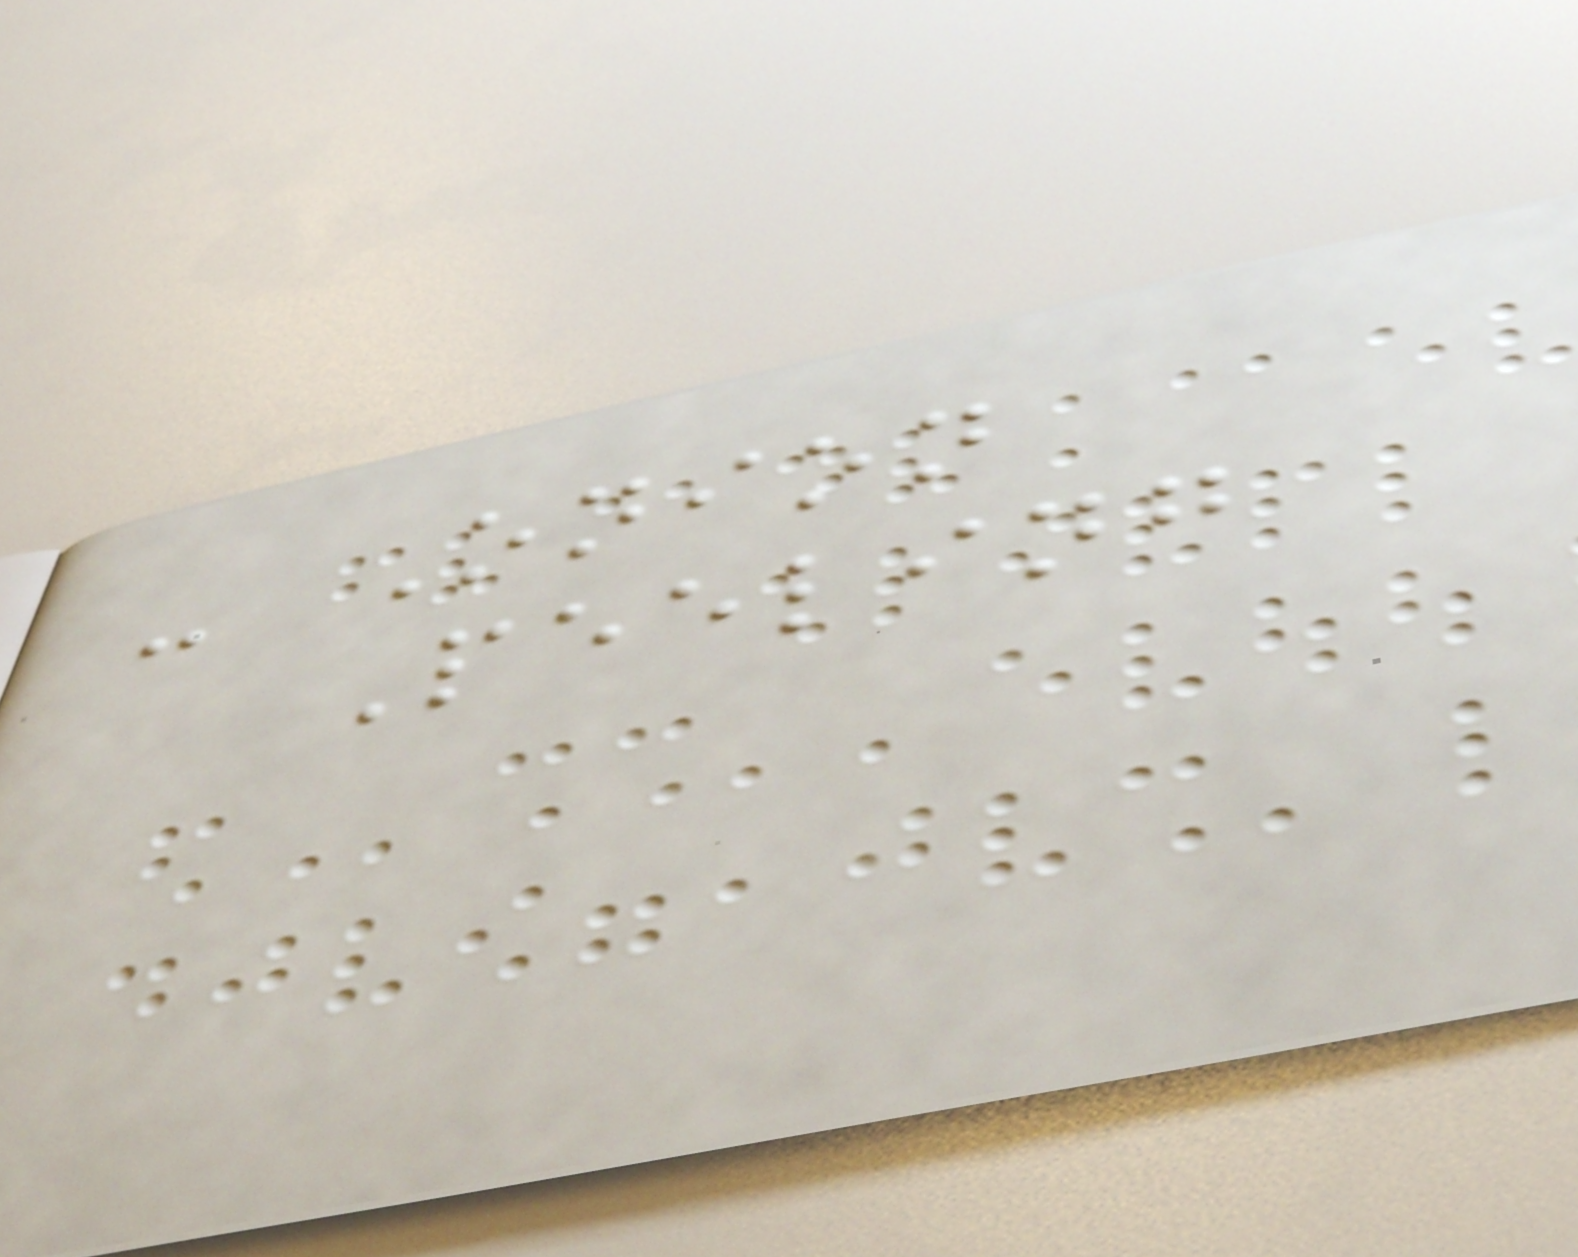- Onion
Peeling
